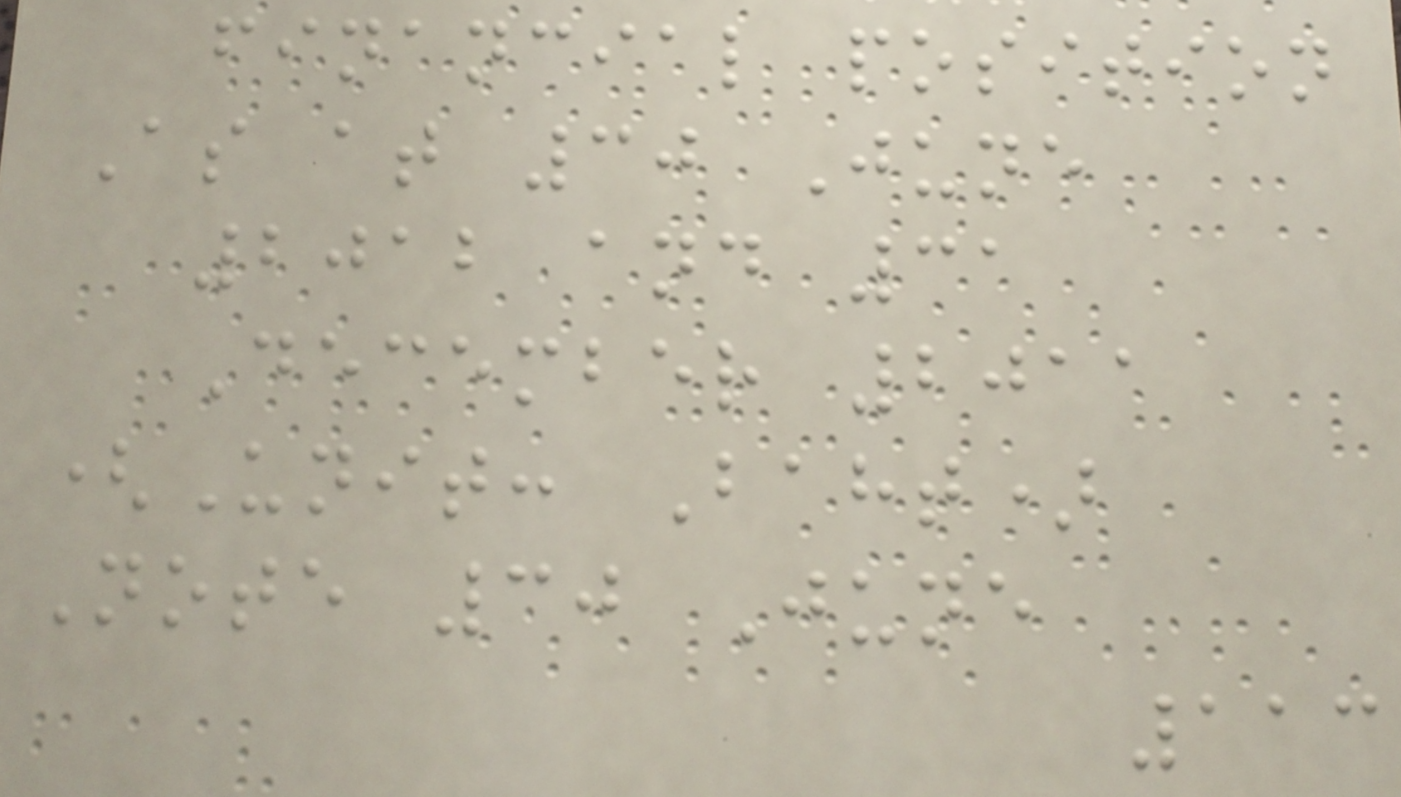financial position
As at 30 June
2012 and 31
December 2011
(Unit: Baht)
Note 30 June
113
